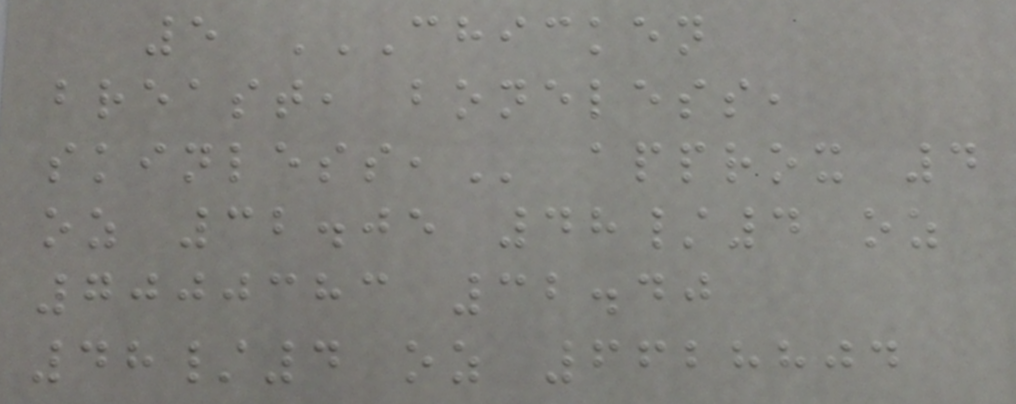5 CHICKEN
BREAST, BONELESS,
SKINLESS, approx 4
oz 32.05 48/4 oz
7000383 32.40
48/4 oz 6628804
